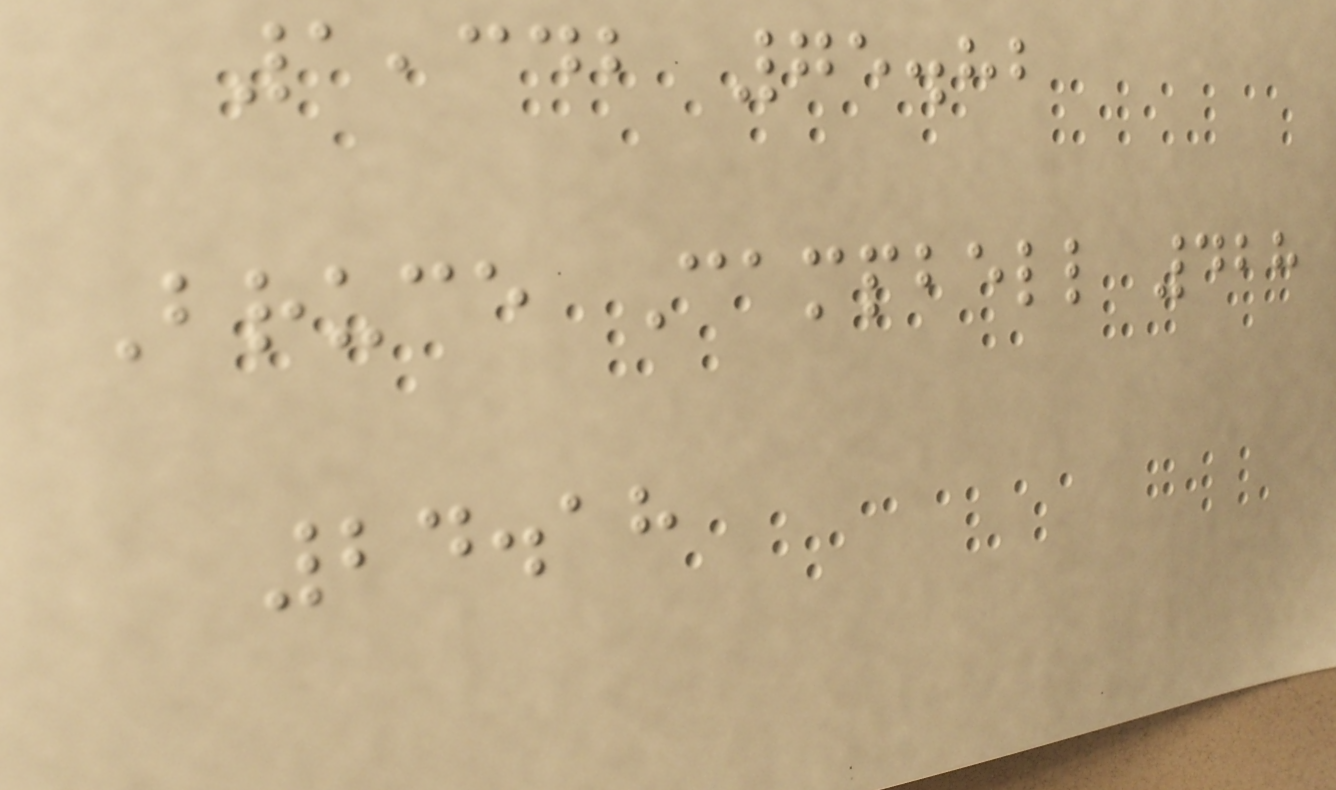1,342 75.82
Bruce Campbell 428
24.18
